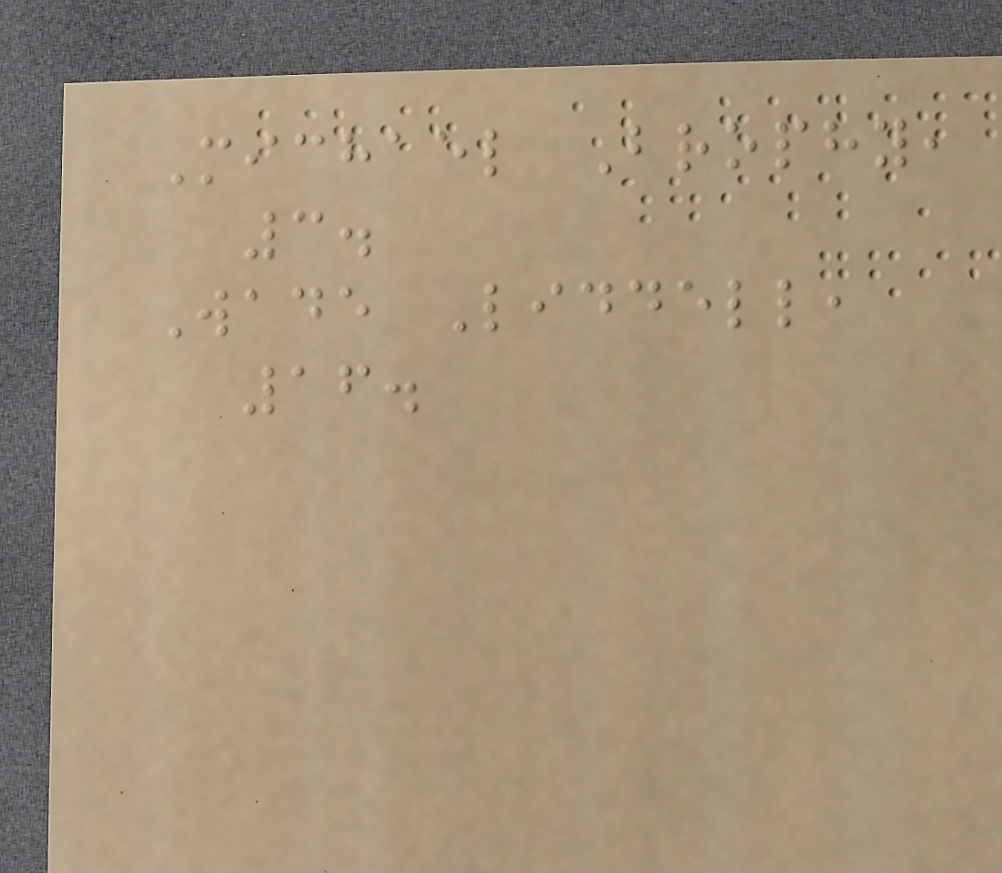Michael Brophy,
3.
Wade Liddell,
16.
